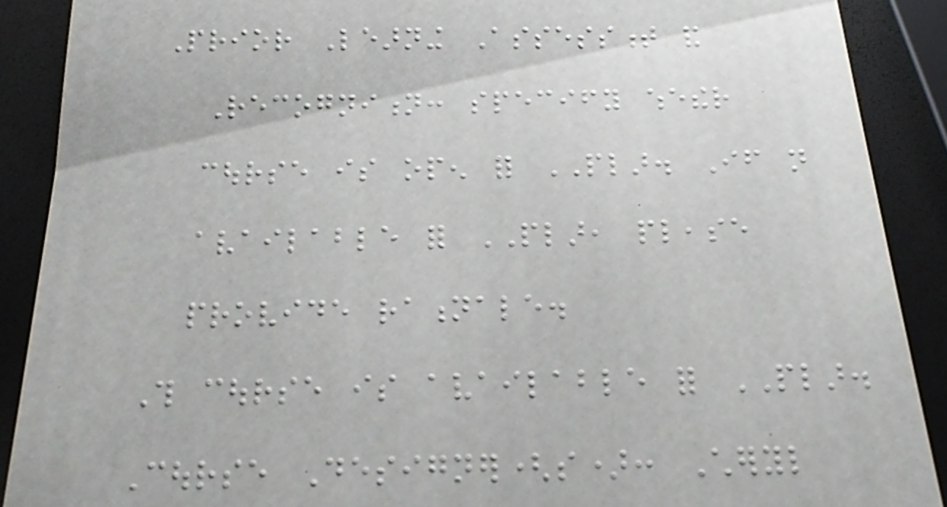Prior Learning Assessment and
Recognition: specify whether
course is open for PLAR. If not
available for PLAR, please
provide rationale.
This course is available for PLAR.
Course Designer(s): Cheryl
